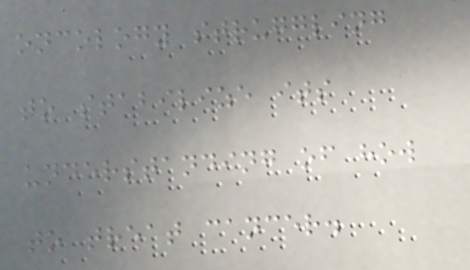oncology struggling
to stabilize its
understanding of how
to treat cancer.
